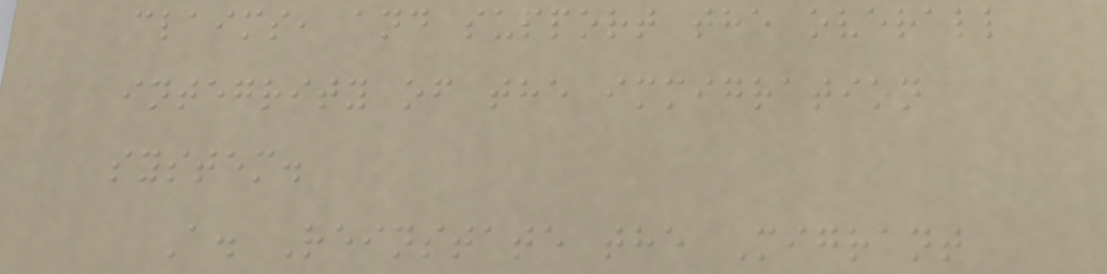claims, and support the overall
integrity of the immigration
system.
A. Reinstate the Migrant
